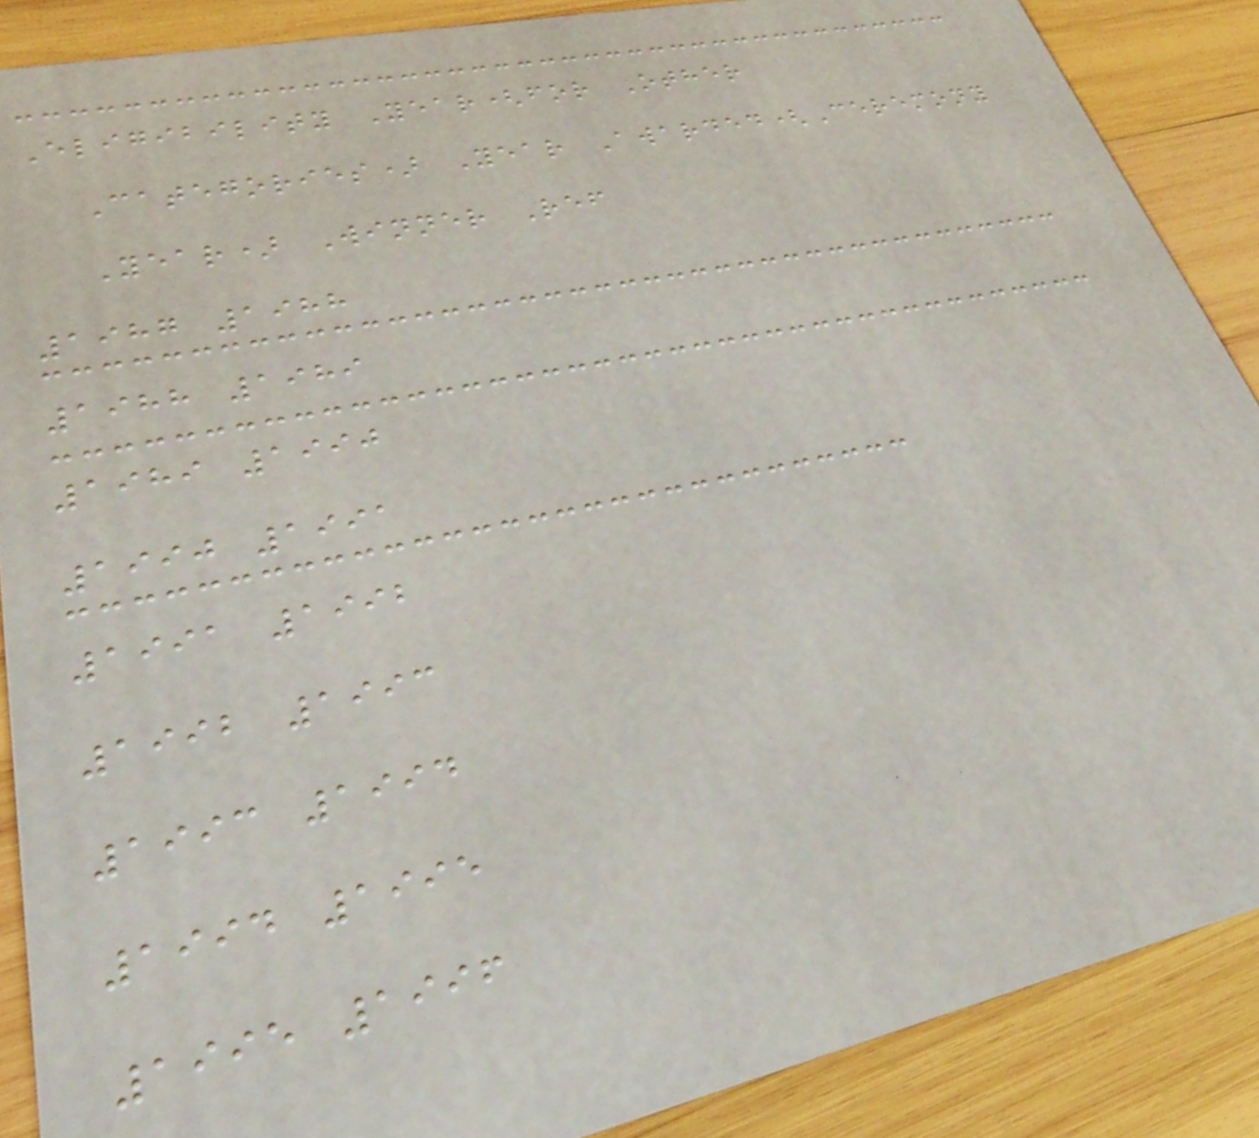Eligibility Year(for Other
Categories) Year Awarded(Ceremony
Year) Winner Ref
1987 1988
1988 1989
1989 1990
1990 1991
1991 1992
1992 1993
1993 1994
1994 1995
1995 1996
